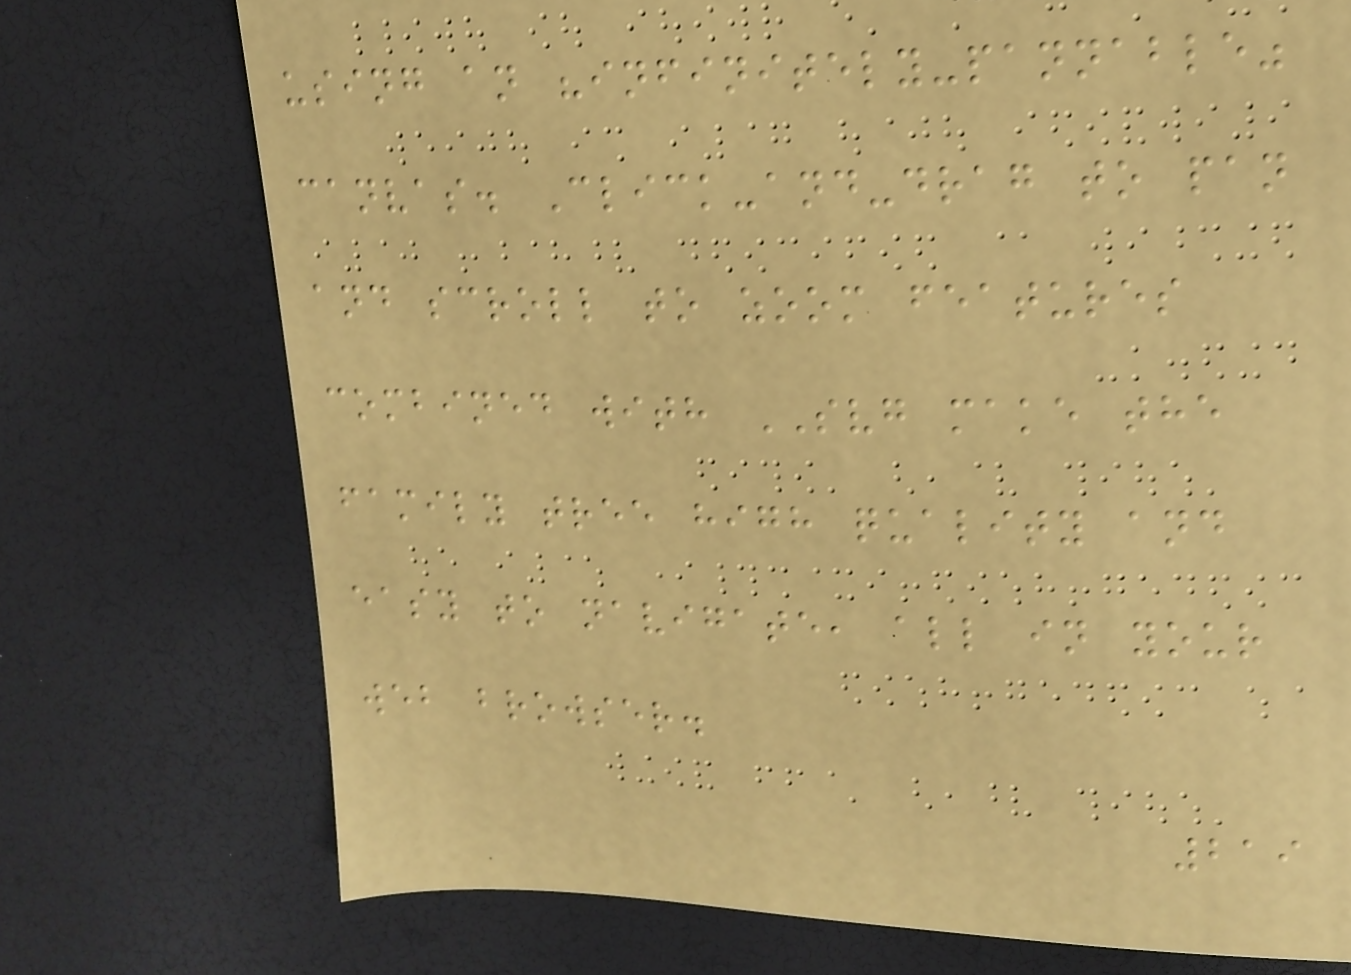using an "infinitely-pannable"
canvas. Click-and-drag to pan
and scroll to zoom features
combined with SVG make the
family tree high quality and
easy to navigate, all in your
web browser.
219
